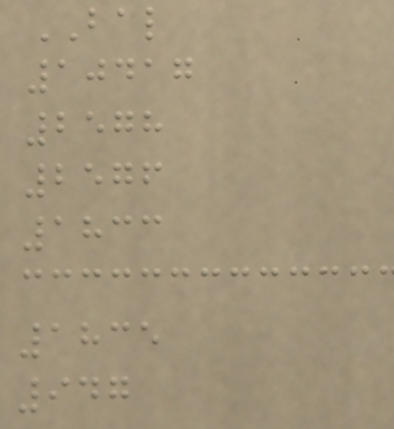BAL
10417
2578
2576
1833
1835
947
